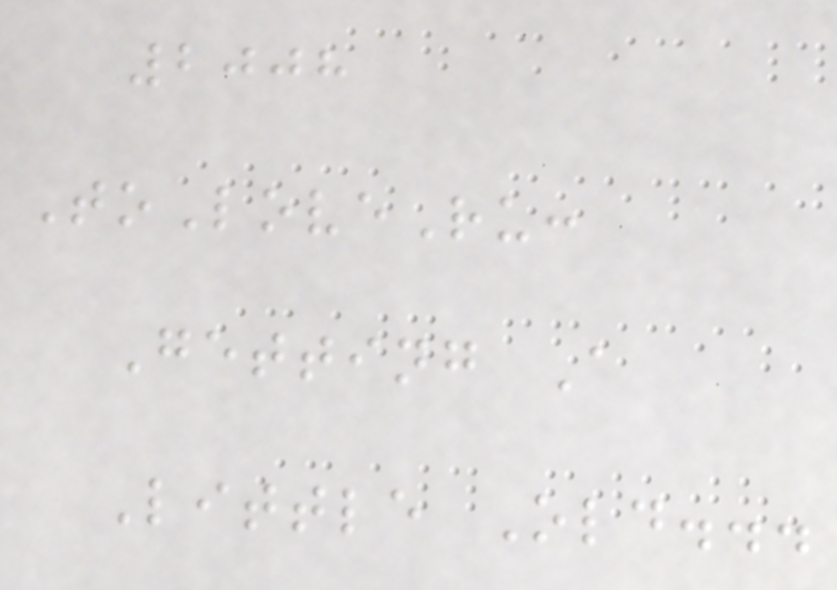2008
ToLoveRu:
Getting A
Little Old...
